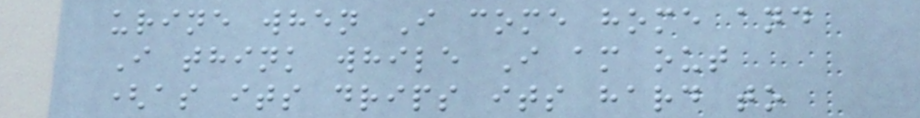urine when I come home and
I think while I am out
(as its drips its hard to
